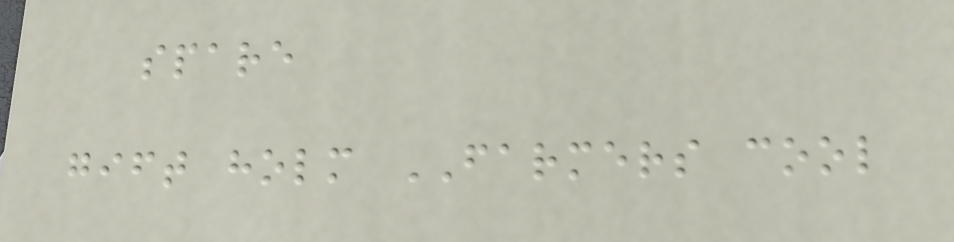spare
gift holm FARMERS cool
